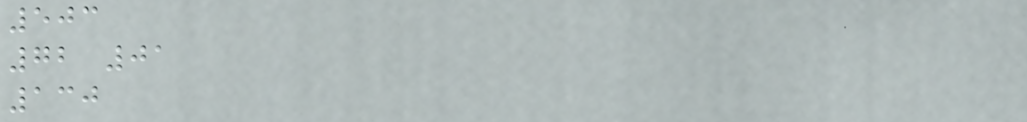503
72 01
130
